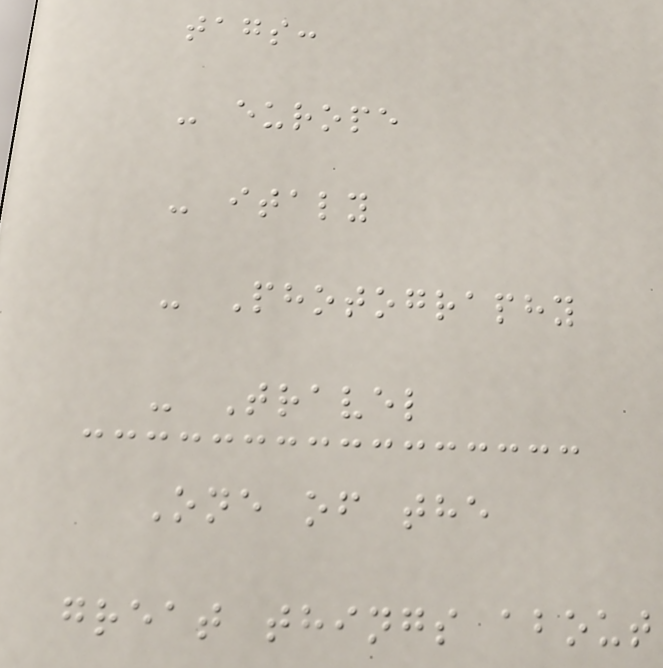tags:
- europe
- italy
- Photography
- Travel
One of the
great things about
